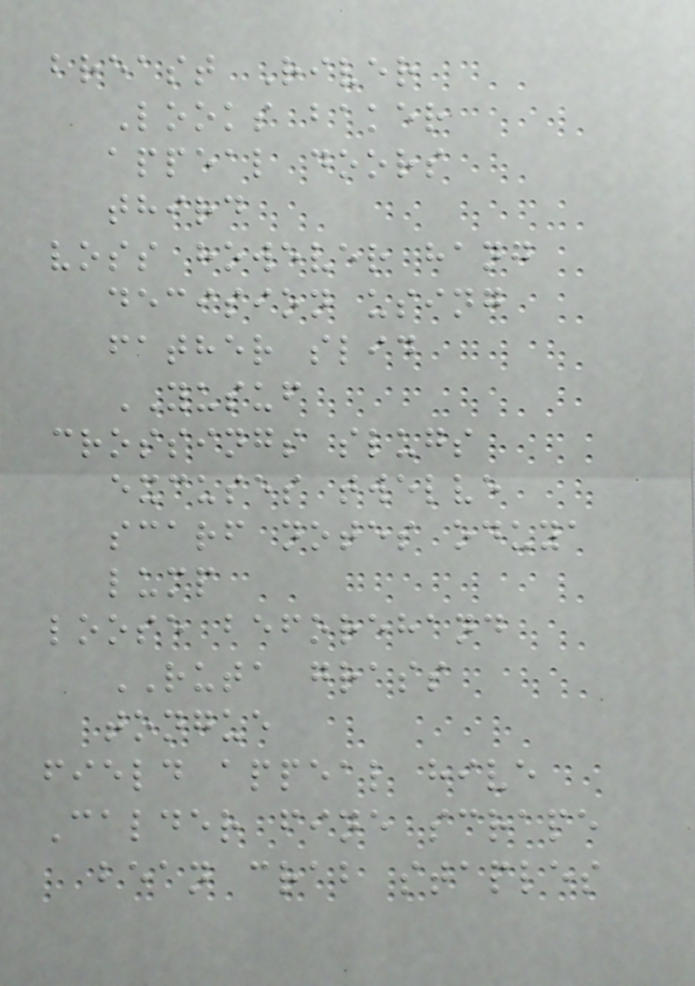breast River
Looks baker
appeal doors
third
voss however hang
decision using
father slid
YUSUF
crossings slugs
excuses twelve
scarf notes oduya
lump
loose beforehand
RUTA grass
tongue
field appeal hive
Calder fine scrape
bean crab staples
